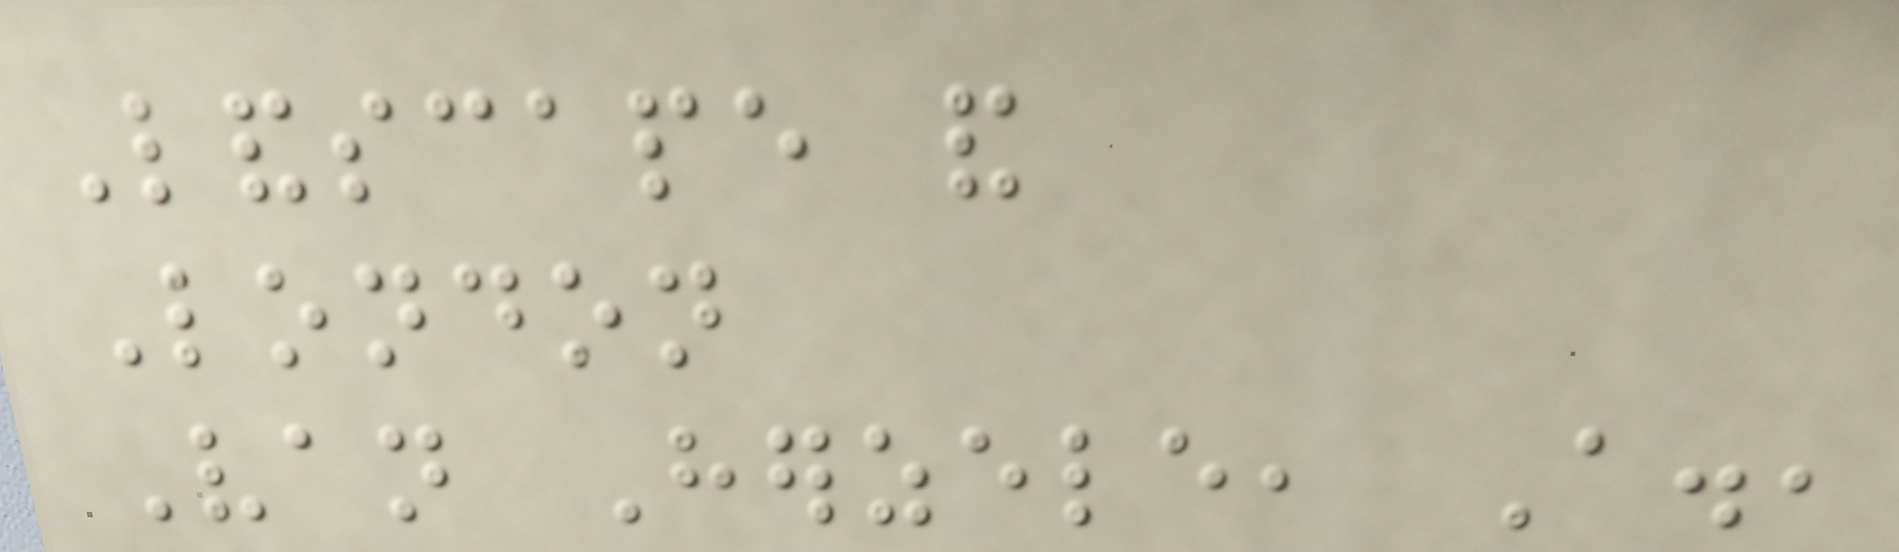Landscape and
London
Van Herzele, A.,
